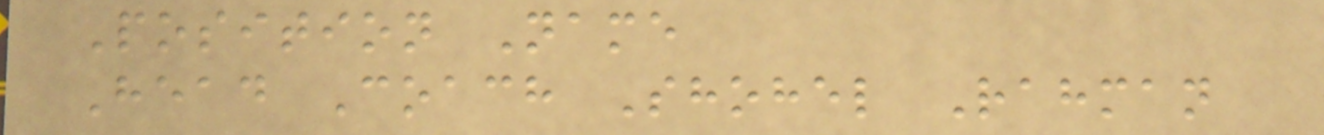Position Name
Head Coach Shohel Rahman
